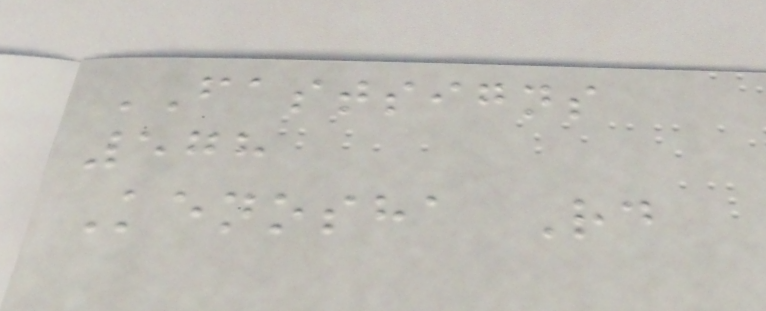FASTSIGNS
578
Kenosha Rd
